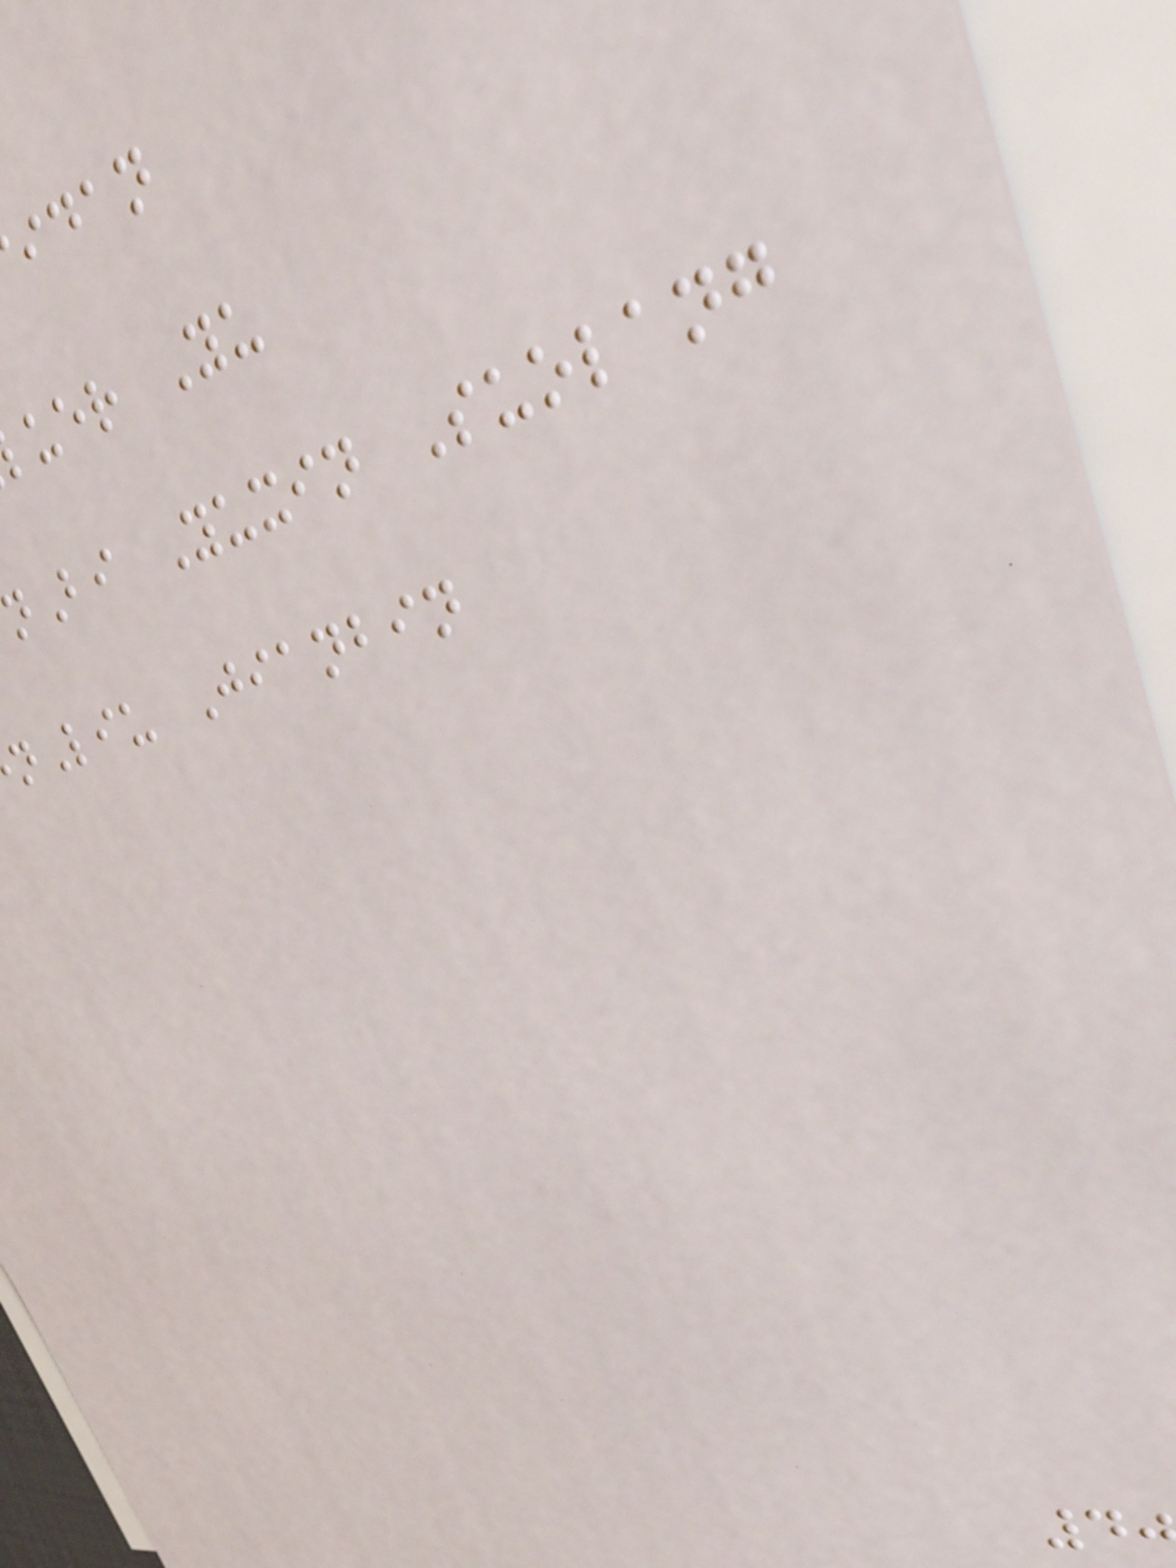uer Yu
nBi Yuxin Suolang
nLiu Jianbin
